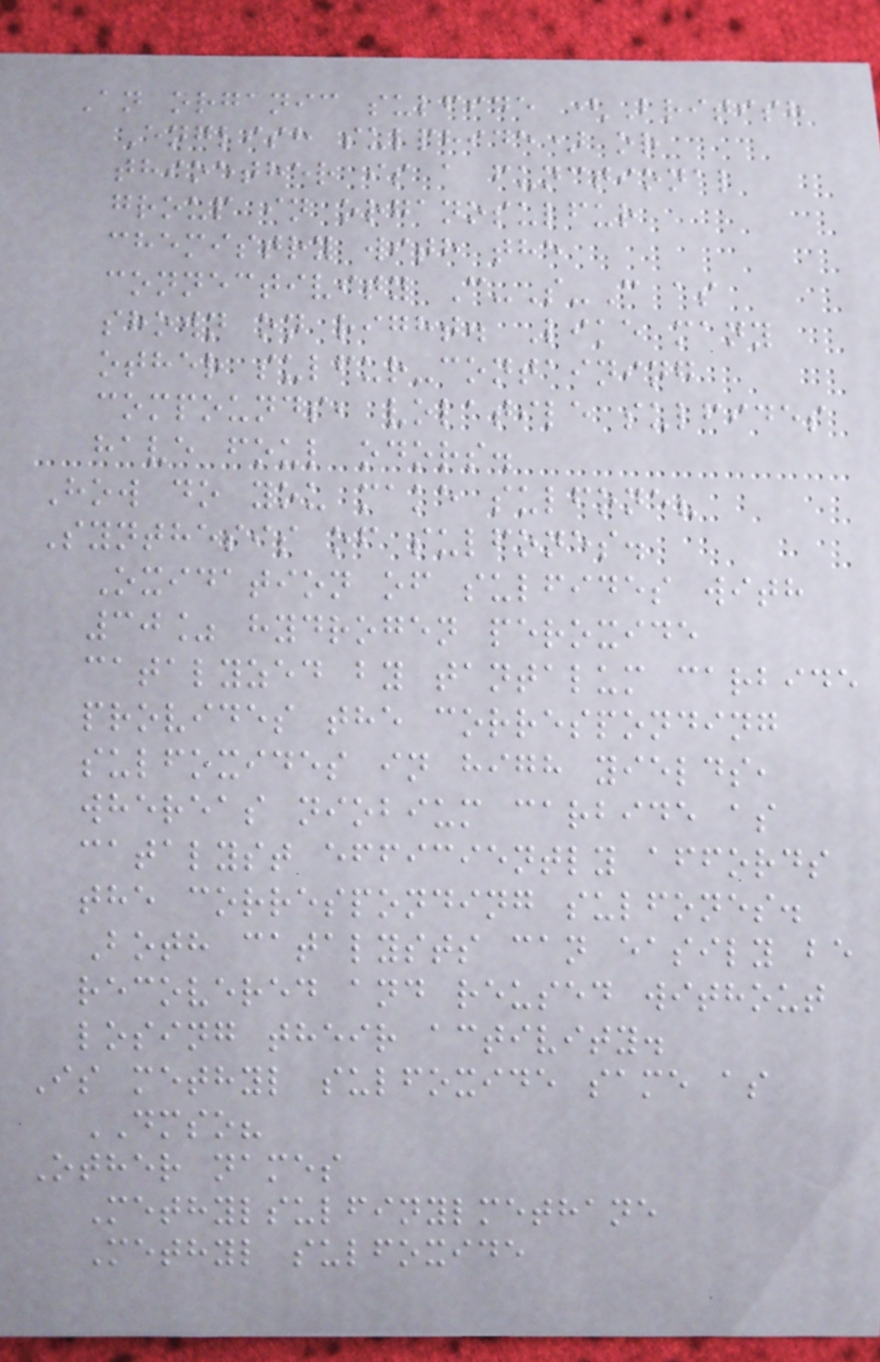An organic sulfide (British
English sulphide) or
thioether is a functional
group in organosulfur
chemistry with the
connectivity C-S-C as
shown on right. Like many
other sulfur-containing
compounds, volatile sulfides
have foul odors.
How do you make sulfone?
Synthesis of sulfones.
Oxidation of sulfides with
30% hydrogen peroxide
catalyzed by tantalum carbide
provides the corresponding
sulfoxides in high yields,
whereas niobium carbide as
catalyst efficiently affords
the corresponding sulfones.
Both catalysts can easily be
recovered and reused without
losing their activity.
Is methyl sulfoxide same as
DMSO?
Other names
Methylsulfinylmethane
Methyl sulfoxide
